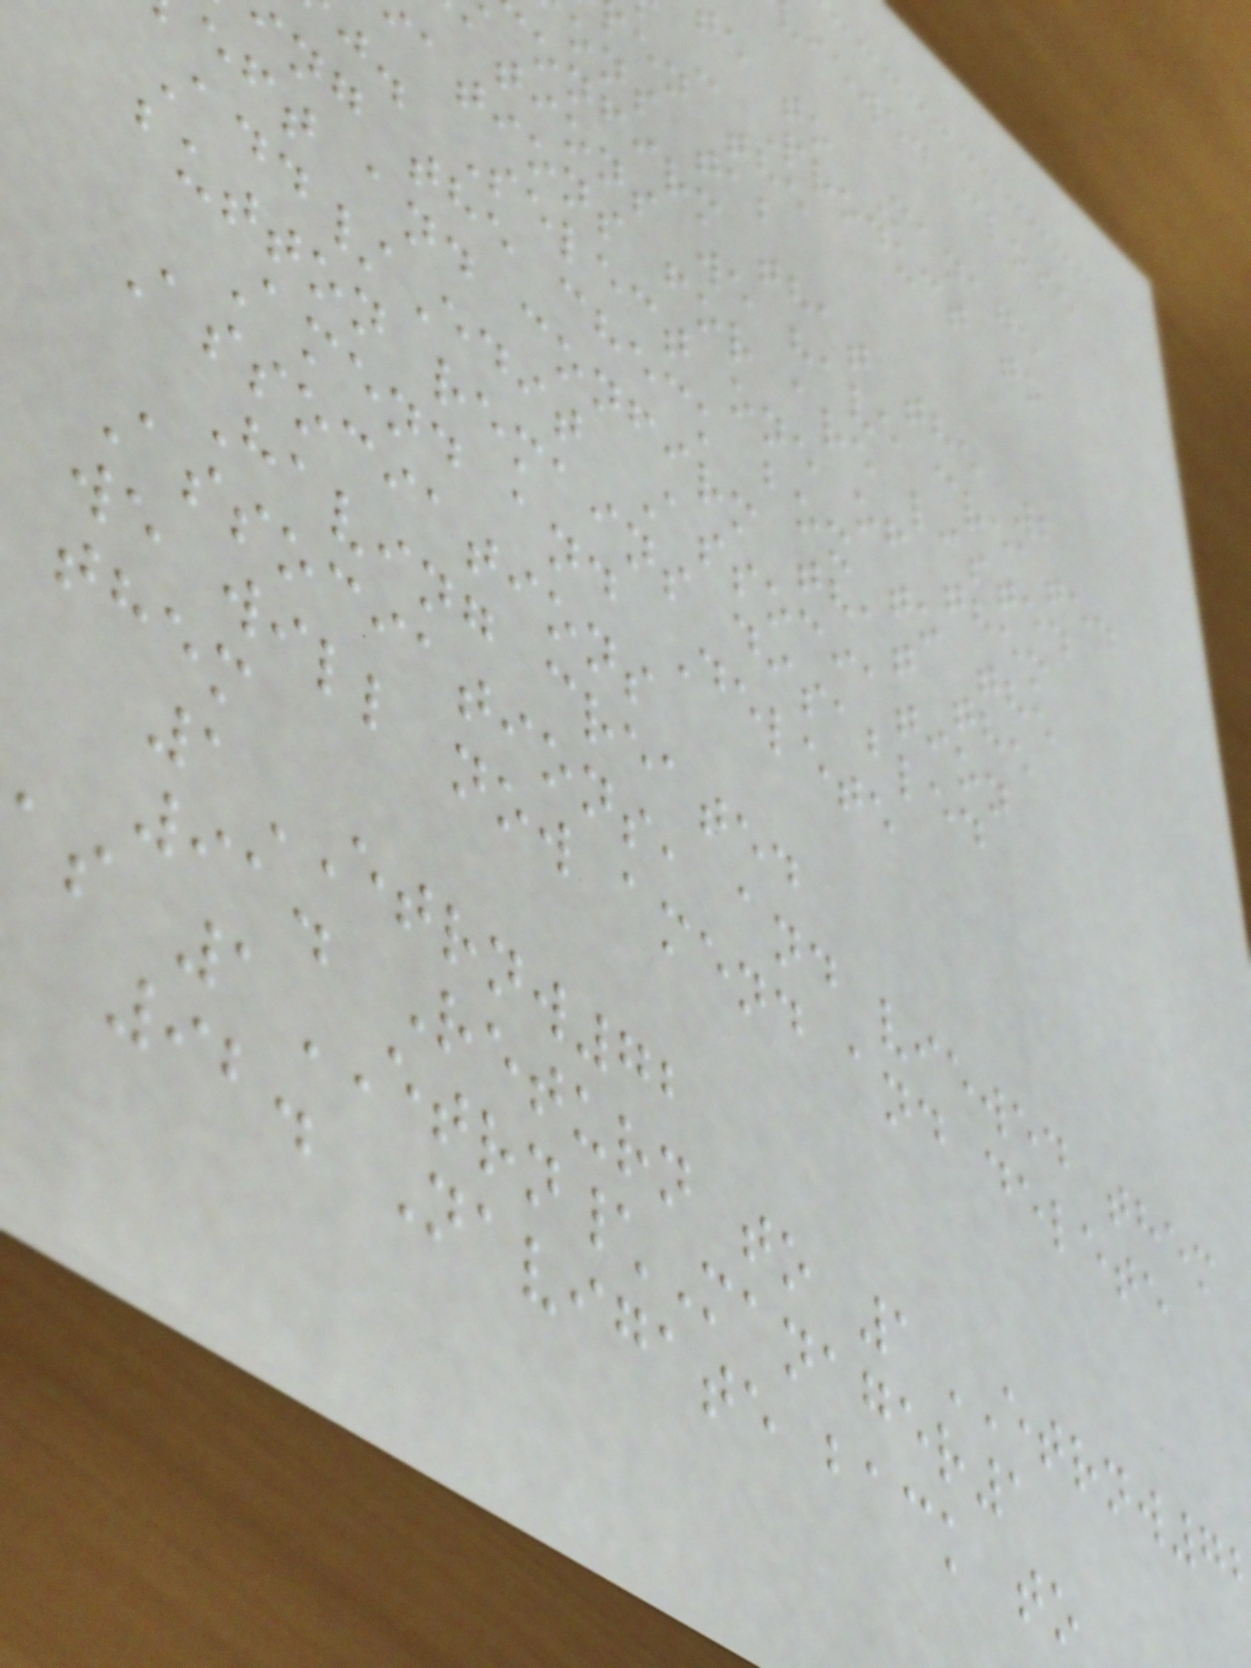iewed close
e to Manage
- Product to
en the
ons tab
onfirm that the 2
ations we have created
ations for are listed
j. Select one of them
ng the check box to the
eft and confirm that the
Add/Edit Association
button remains disabled
Amend and Delete
Associations
Having created
Associations, and viewed them
we will now amend and delete
them
1ETRNW72
91. Return to 1ETRNW7
as 1ETRN\Manager1
92. Navigate back to
